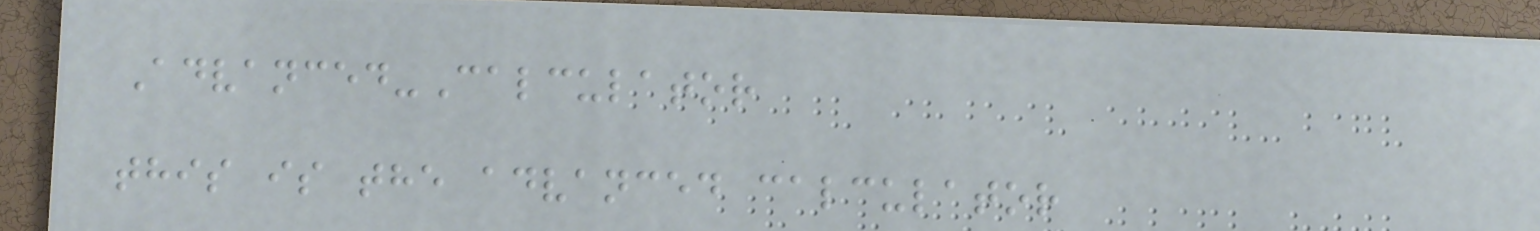Advanced-Calculator
this is the advanced calculator
